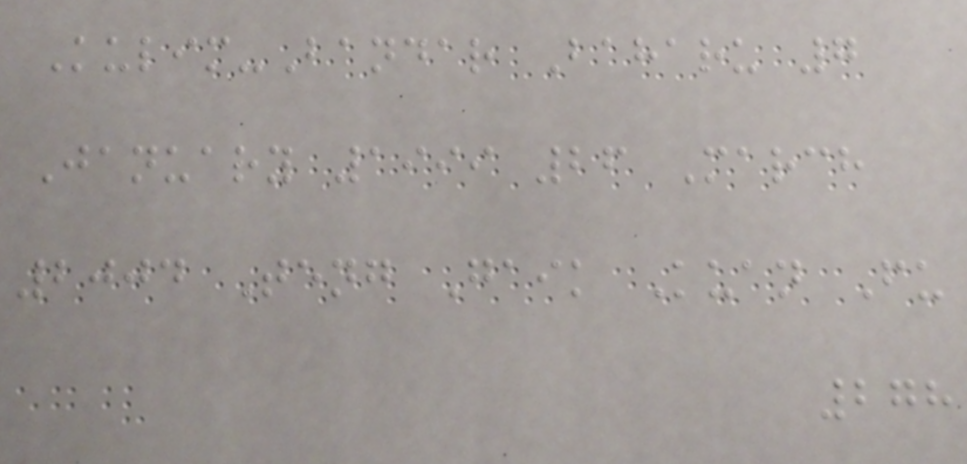Kulim-Bandar Baharu 7
January 1999 26 March
2004 Teng Gaik Kuan Fu
278
